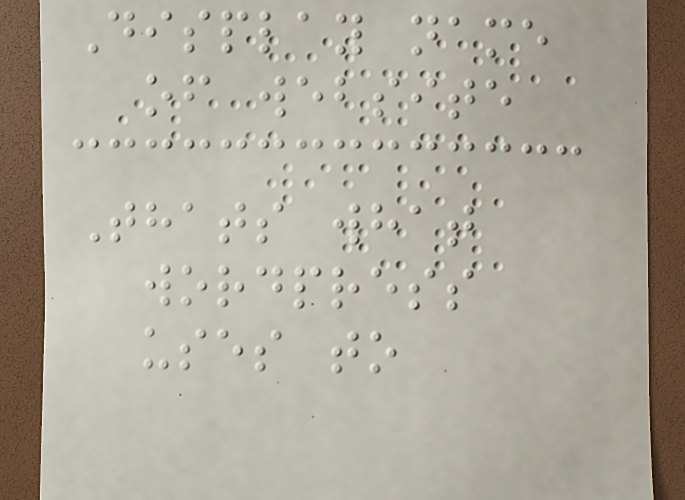Display name
of website
Thats what
wordpress
uses to
